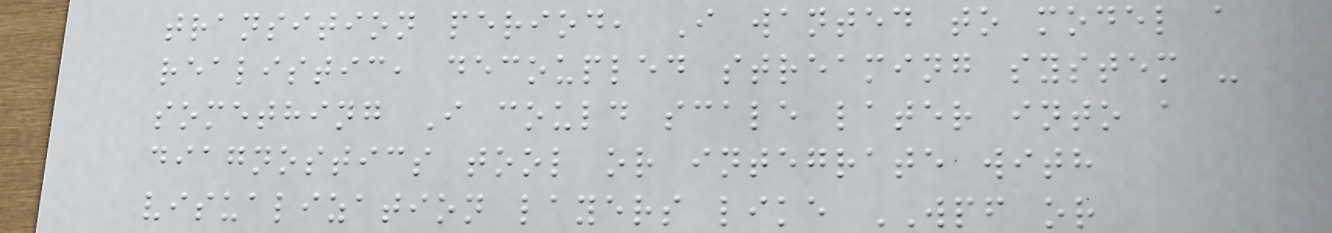transition period, I wanted to model a
realistic, decoupled streaming system -
something I could scale later into a
diagnostics tool or integrate with
visualization layers like WPF or
